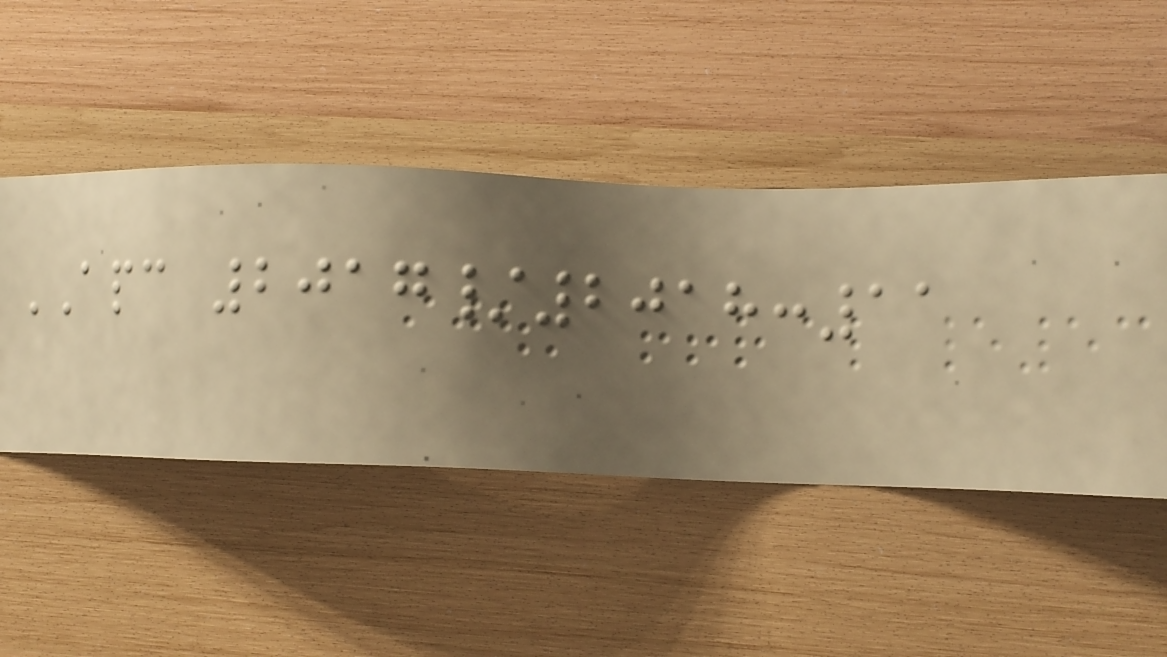APC 2017/2018:11
